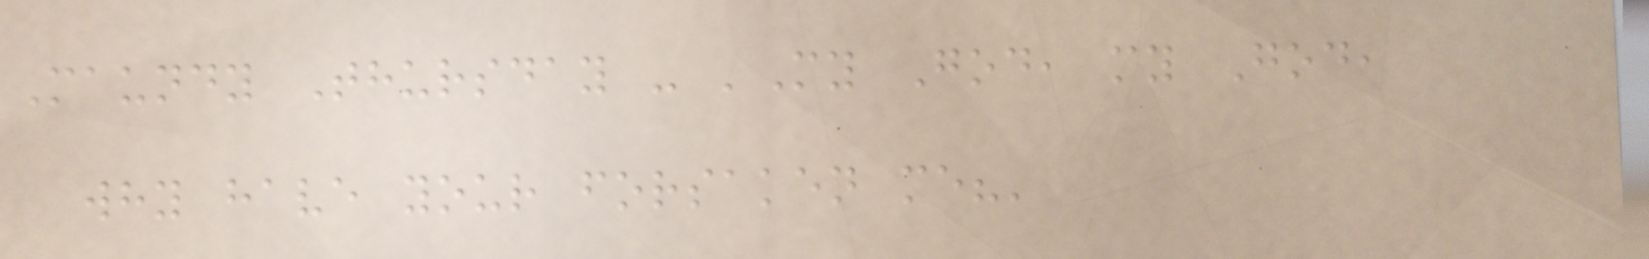Maundy Thursday - 'My God, my God,
why have your forsaken me?'
